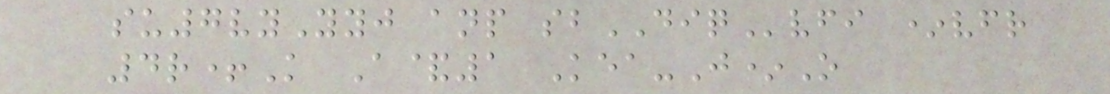su7vyYyj anp sbDIQvfi *vfr
4r+K A&1 Kea-J*O
